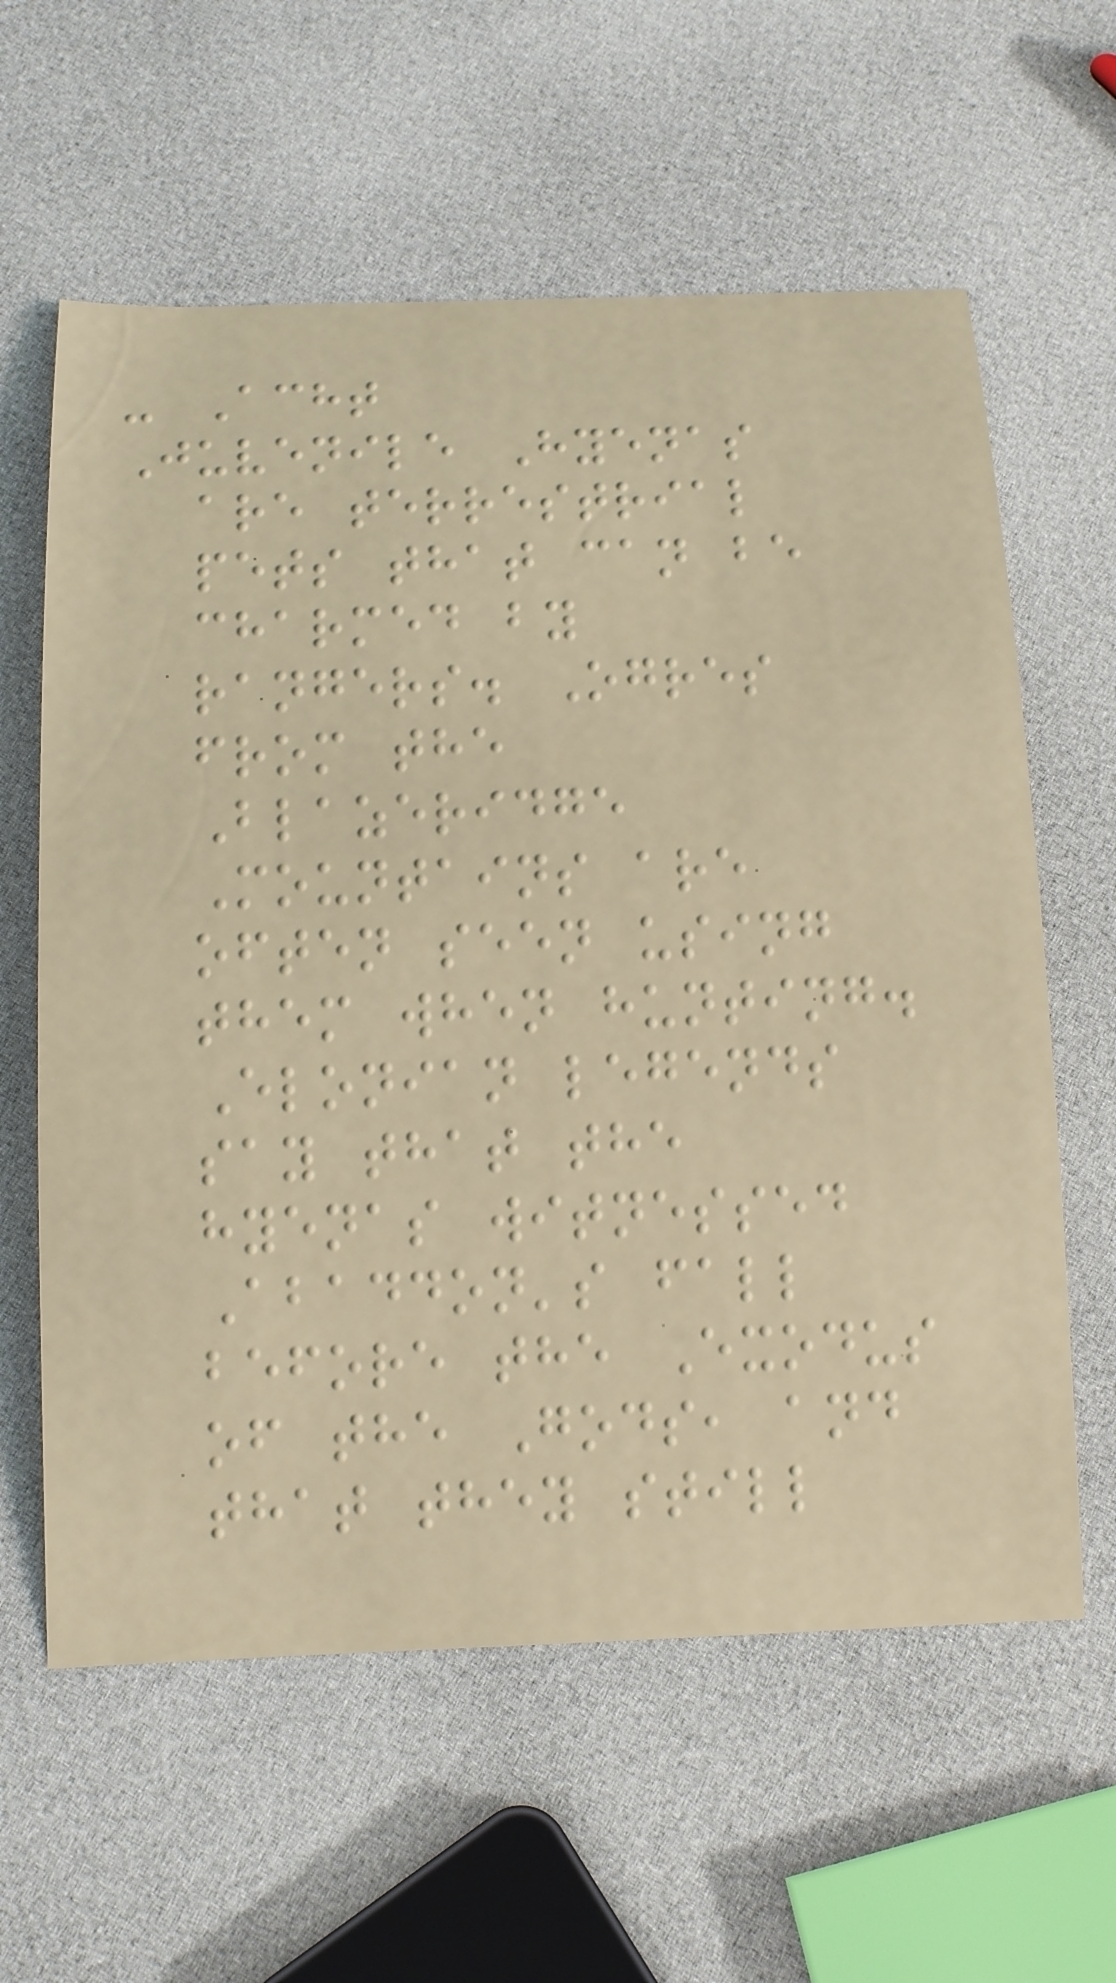- Acht
Juvenile Hyenas
are terrestrial
pets that can be
charmed by
rangers. Ogres
from the
Blazeridge
Mountains are
often seen using
them when hunting.
Elonian legends
say that the
hyenas witnessed
Abaddon's fall
before the Exodus
of the Gods, and
that they still
